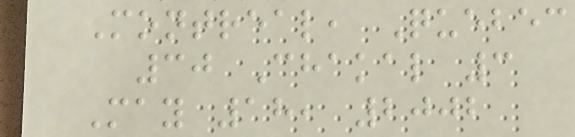Montreal, Quebec
30 Chakal 3
May 18, 2002
